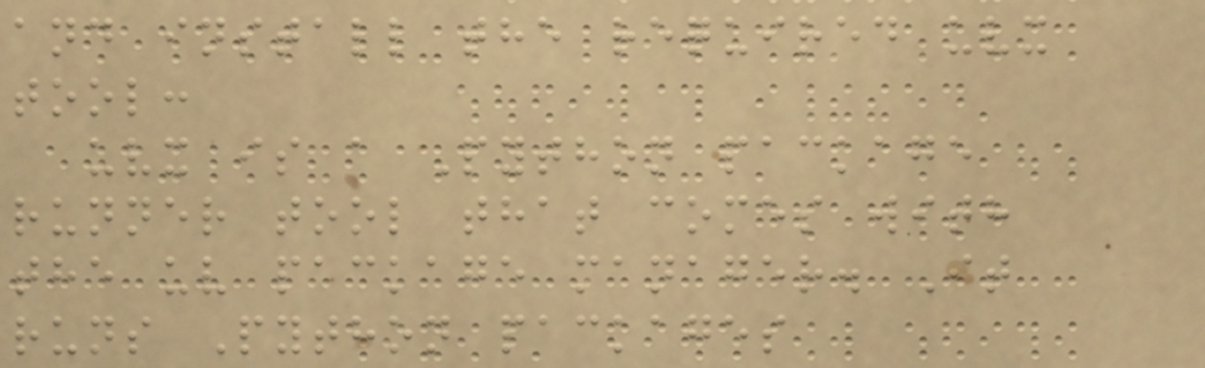and install the required uvx
tool:
uvx is a Python package
runner tool that comes with
the uv package manager. It
runs Python packages
